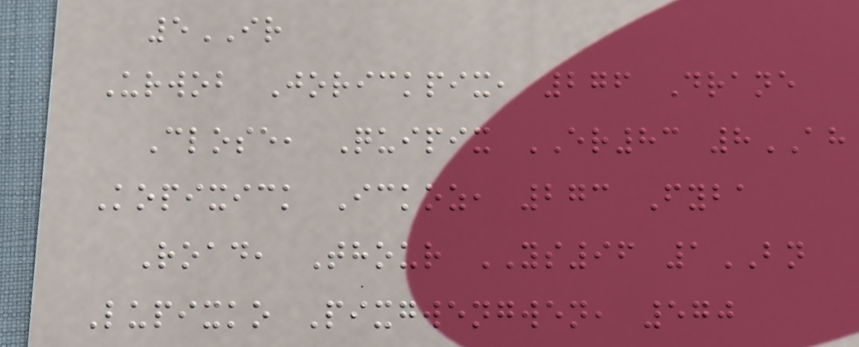5IR
Urwob Jorickpix, 276 Drane
Close, Quipix ER83 8AH
Kopixick Ickoz, 273 Fyba
Road, Thour YS96 1BN
Lupixko Pixgwengwen, 570
